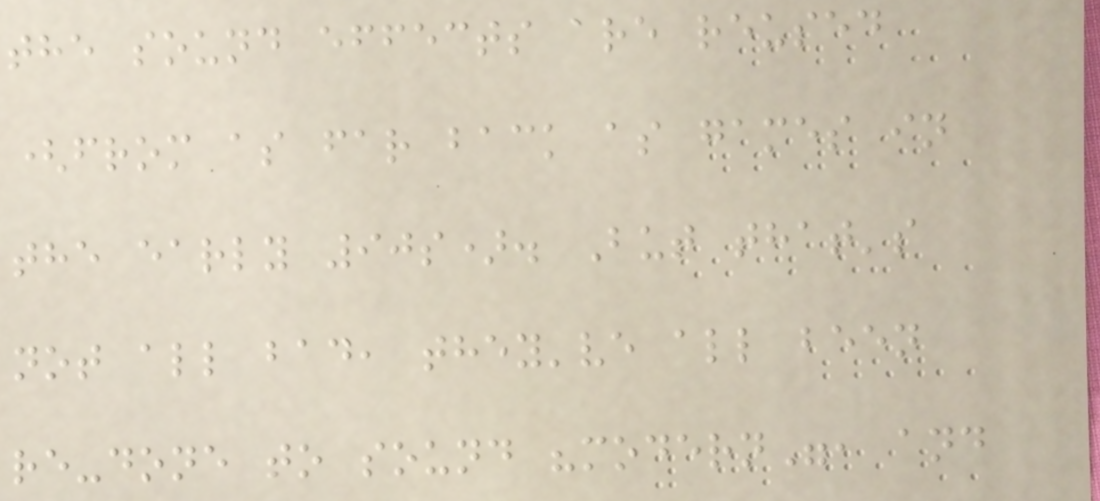the sound effects are reused
(from as far back as games in
the early 90s). But that's
not all bad, they've all been
re-done to sound "modern", and
